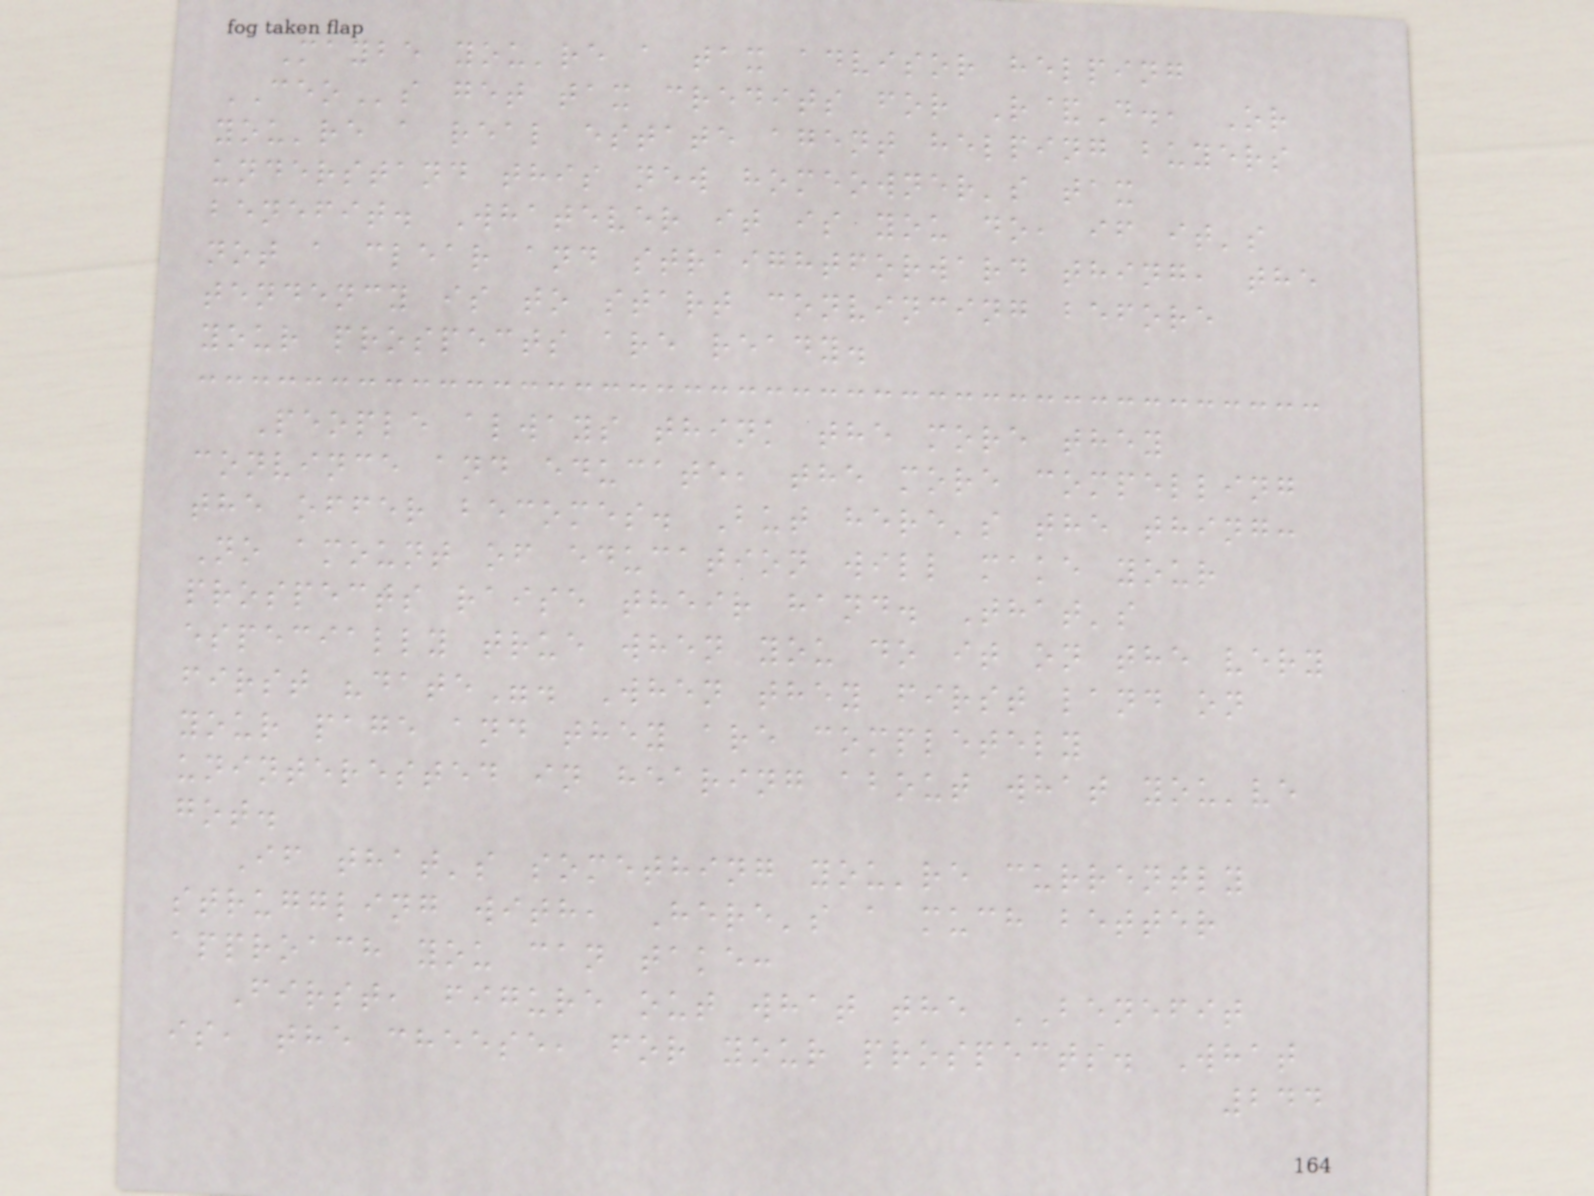Maybe you're a tax advisor helping
CEOs get tax credits for R&D., Or
you're a real estate agent helping buyers
understand this new homeowner's tax
benefit. Whatever it is you do, if it's
not a clear and straightforward thing, the
tendency is to start convincing before
your prospects are ready.
People always think the more they
convince and educate, the more compelling
the offer becomes. But here's the thing:
No amount of education will make your
prospects raise their hand. That's
especially true when you do it on the very
first "date". When they first land on
your page and they are completely
uninterested in hearing about what you've
got.
If that's something you're currently
struggling with, Here's a much better
approach you can take:
First, figure out what the BENEFIT
is, the cheese, for your prospects. What
244
